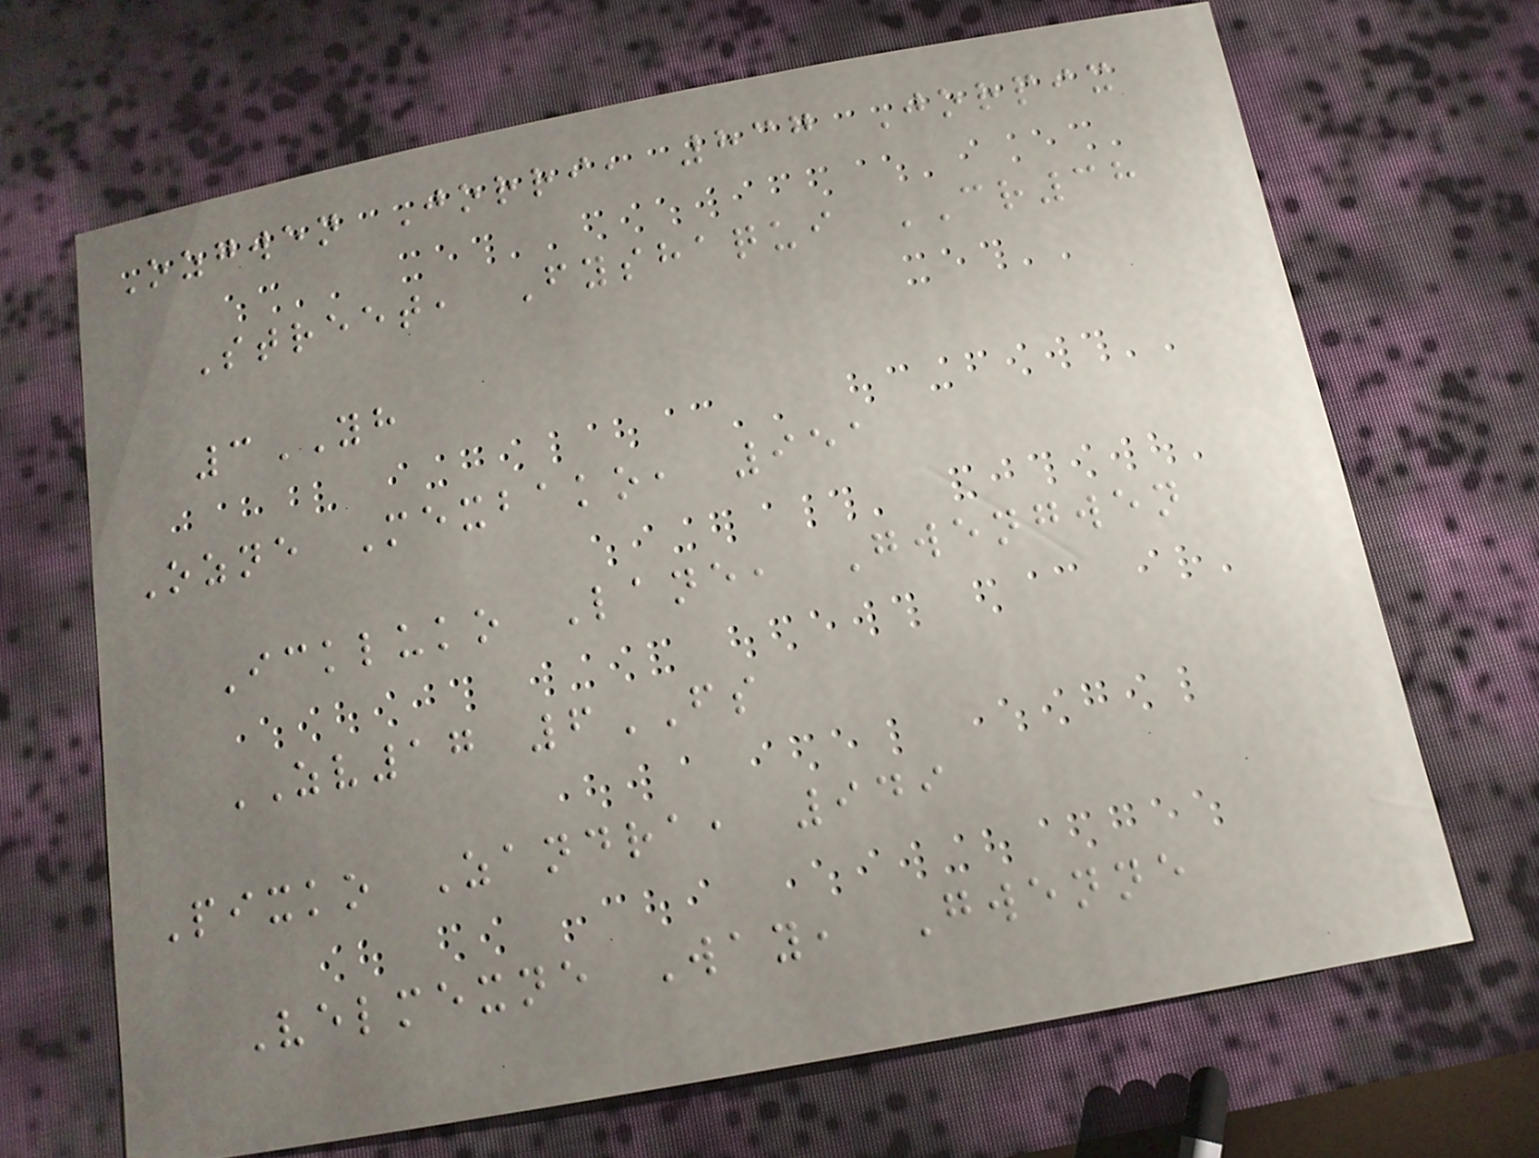Ozgwen Jorri, 837 Jorpix
Street, Fyshaqui CR38
3YH
Ozne Mexbako, 951
Ickluko Lane, Gwengwen
ZV17 6FS
Pixko Zandra, 949
Velmexne Way, Gwenne
